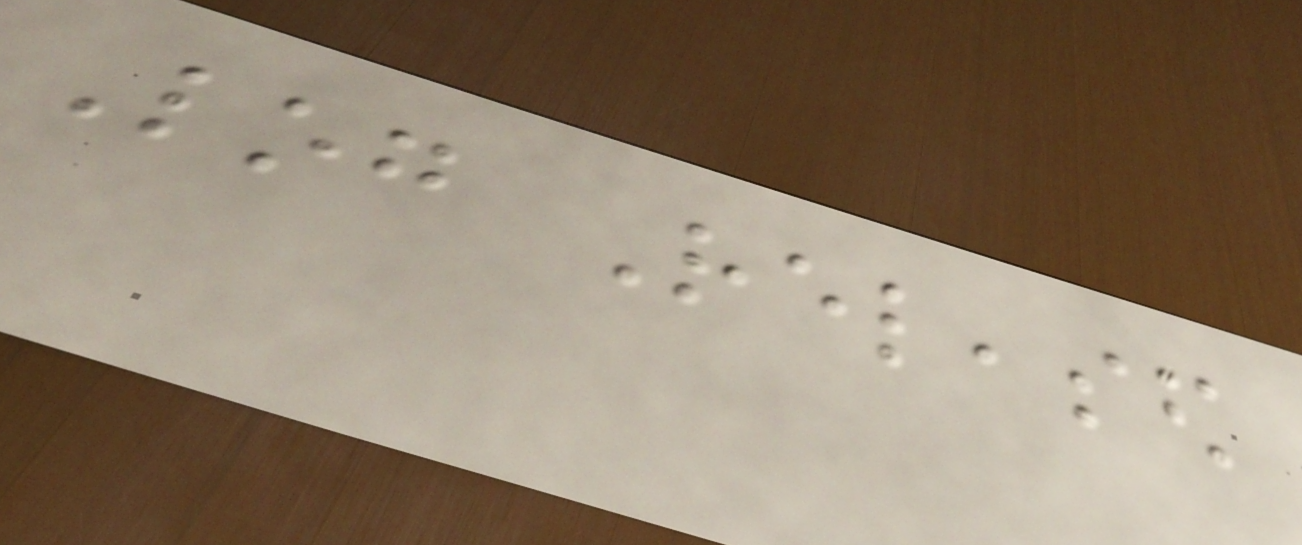Log Released
